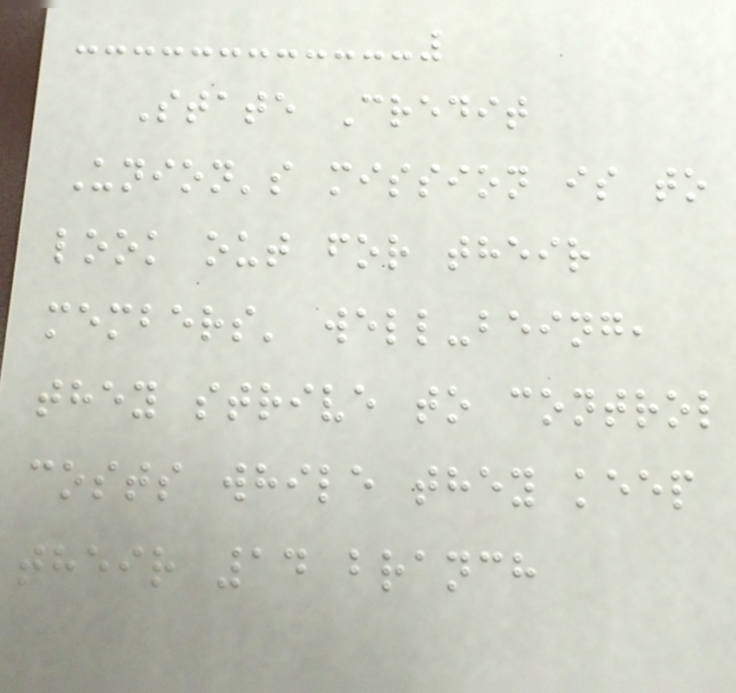State Credit
Union's mission is to
look out for their
members' well-being,
they strive to control
costs while they keep
their 14 branch
